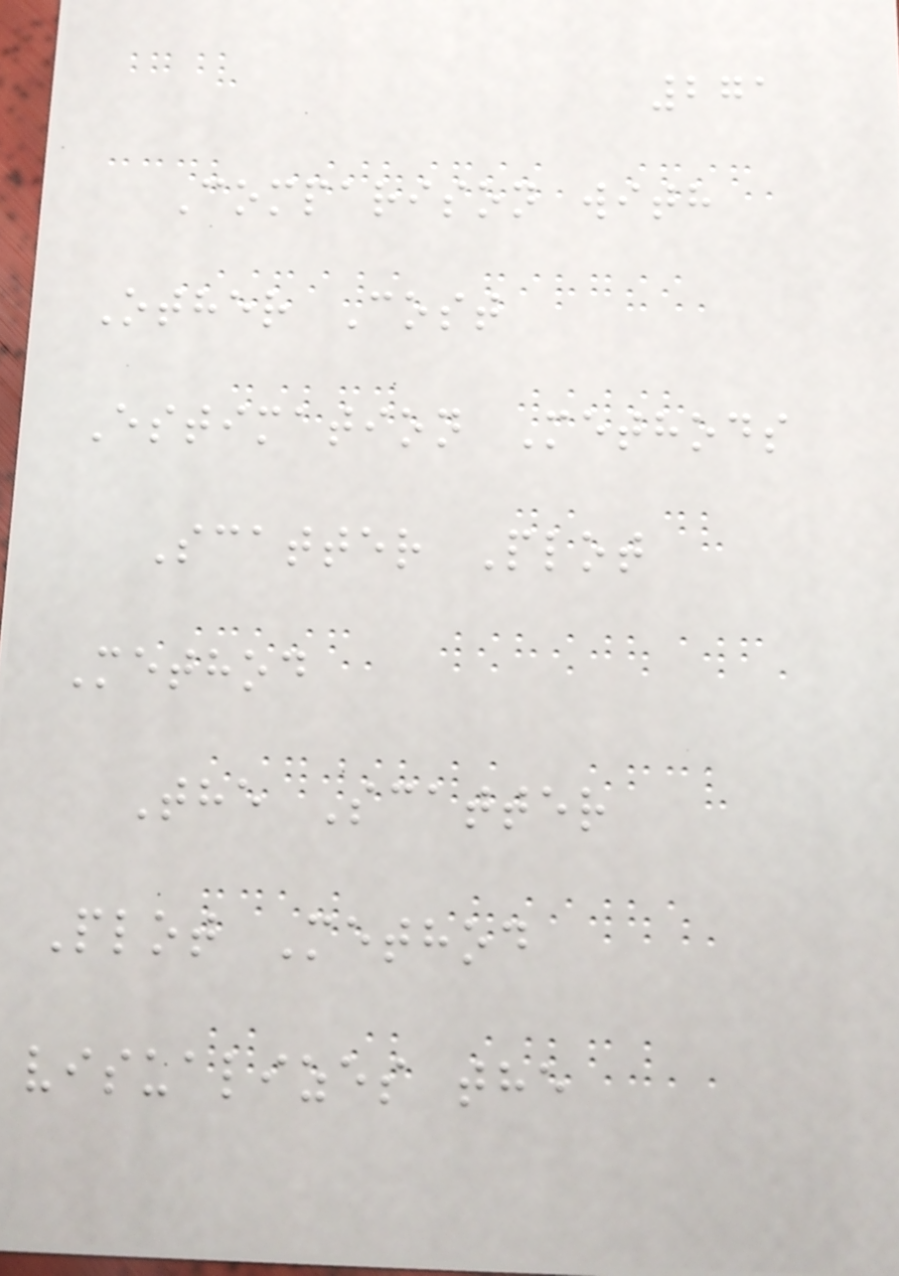271
Comparison with
Other Cost
Estimation Methods
Scatter Plot
Method
The Scatter
Plot Method
visualizes the
